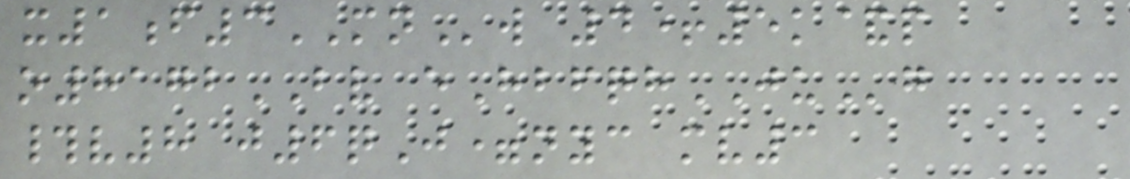x1f3MNw 4+5k&p
o8172BV eHbfqhJUg
#v8 j6qJ=nyc mv3
